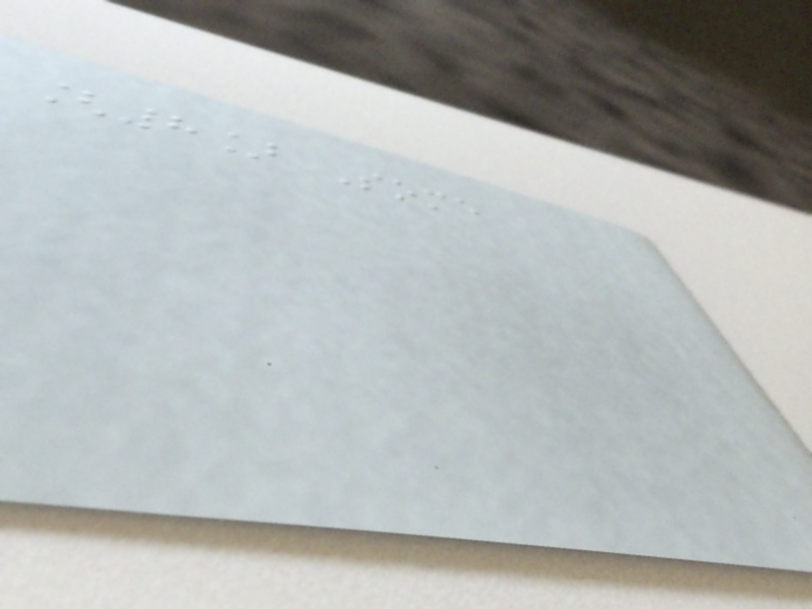[8] Some
